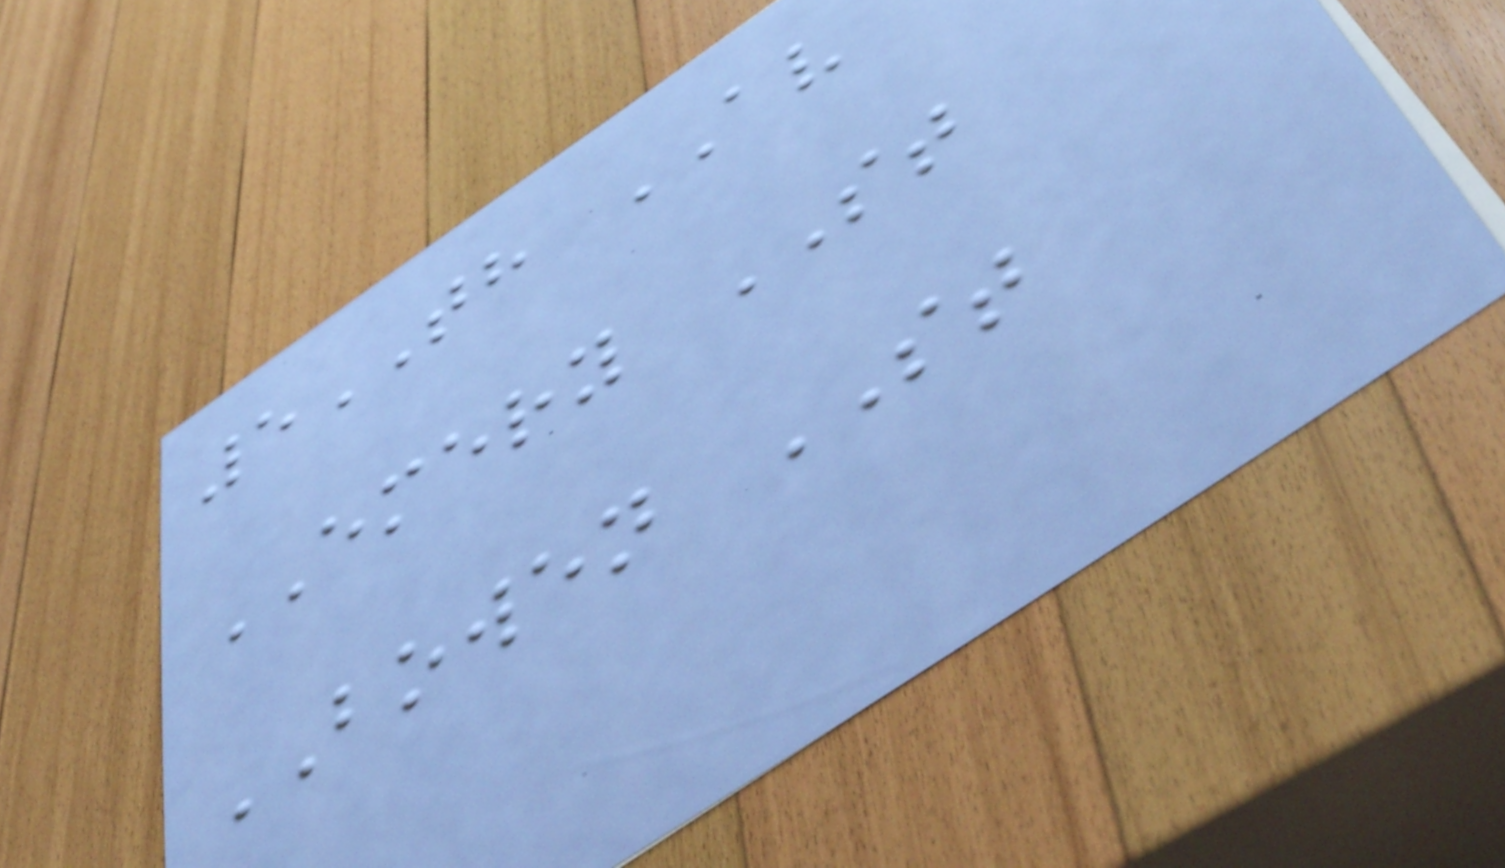5TH AV
EMERY ST
BOWEN ST
